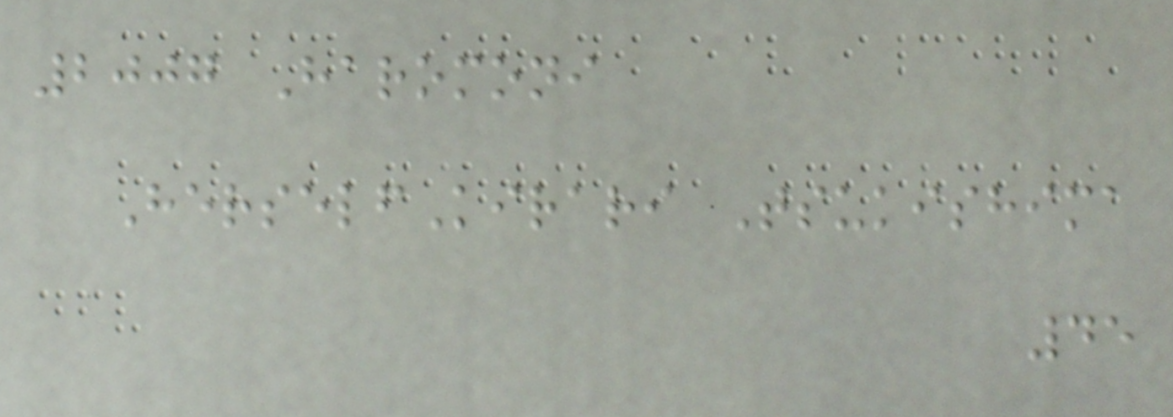2007 Haromoni
HerselfKirari Tsukishima
45
